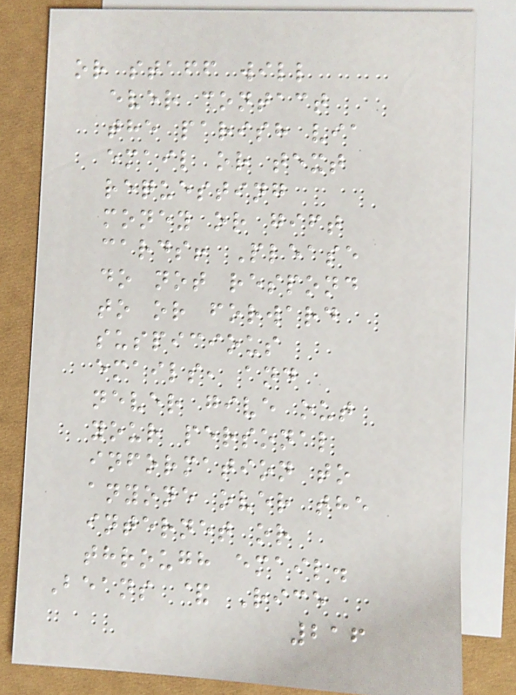or staff will
ever contact
the parish via
email or text
requesting
money or gift
cards! Please
do not respond
to or forward
suspicious
emails, and
never give out
your personal
information to
anyone over the
internet or
through email.
Beans & Rice
216
